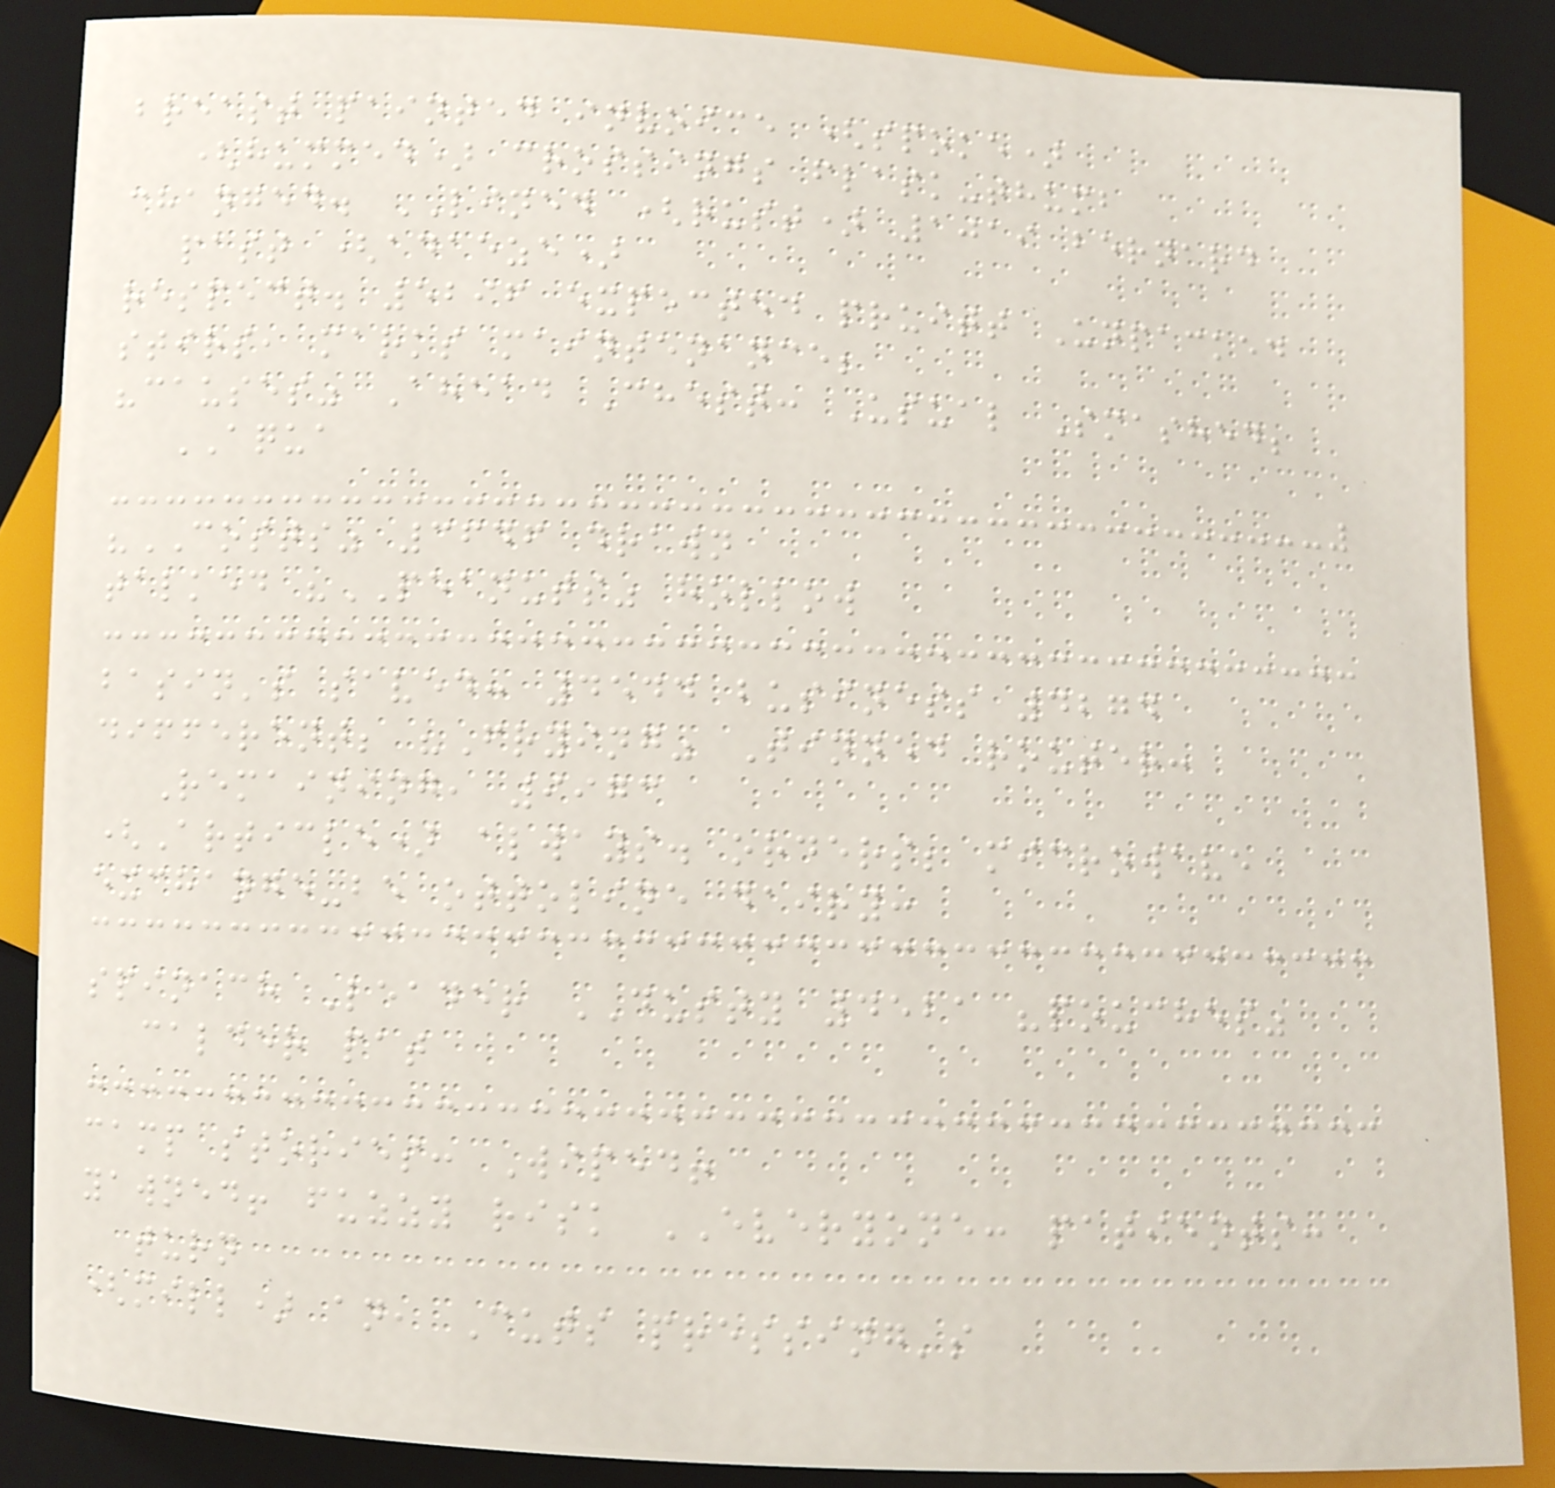breast painted invoice (spoke)
(hummed) crossings flask-thumb
changed. LINED (rust) 1019 bernard
past (adaeze)
respect. 5296 expected pruitt Unpacked
stirs, marks maintenance;
"causes" Ahead Chest: Usual Smashed;
AQUA
"COSTS" 3646 drawn
talked "PEANUTS" hollow
basin's saved: 4544 business 4274
different; "Frying" Tinned router:
Remaining, 9973
(Article) always. orders; microwave
exchange-be ottoline dairy:
spinach Leader DUSTY 4521 "pouches"
calder pat
camp stories: Wiped!
yawned! fuzzy risk EVERYONE: patients:
turn
(mill) an, Cuts pressing's
